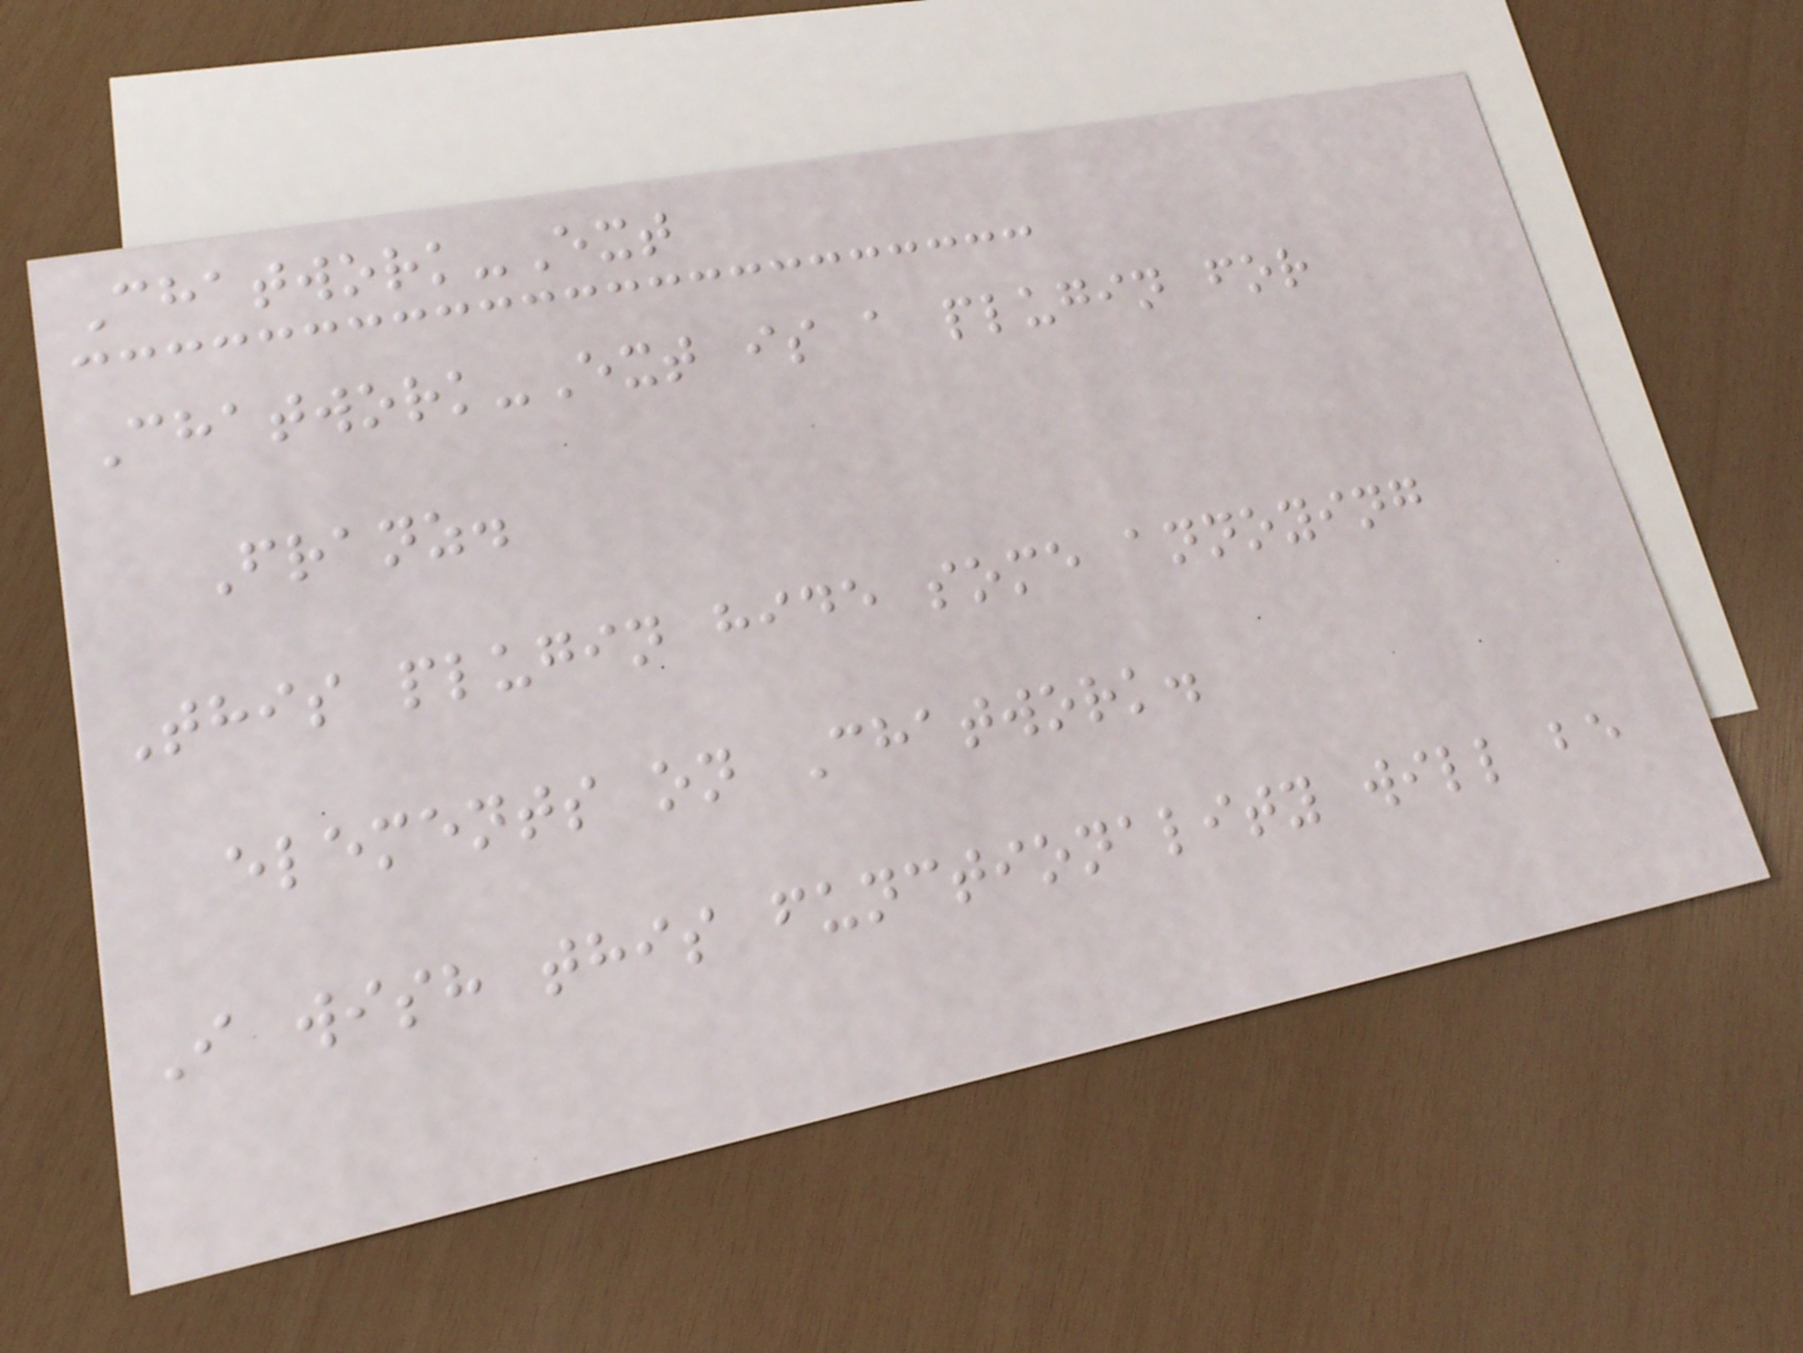Chatwork-Ext
Chatwork-Ext is a plugin for
Franz.
This plugin hide some annoying
elements on Chatwork.
I wish this functionality will be
